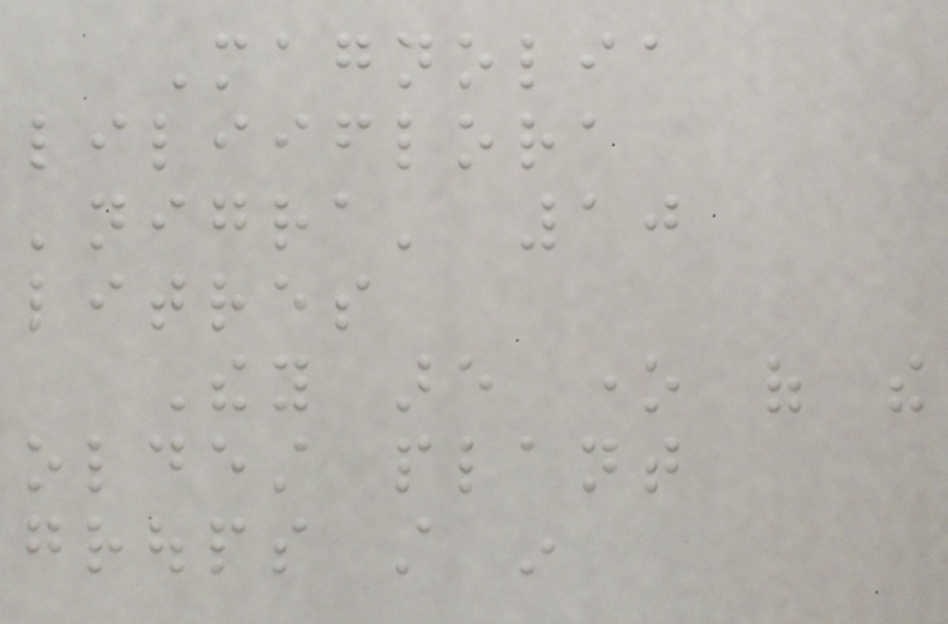Magnolia
liliiflora
'nigra' 10
litres
They are one of the
oldest plant
groups still in
